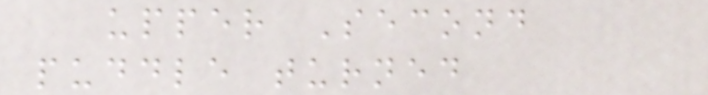upper Second
puddle turned
